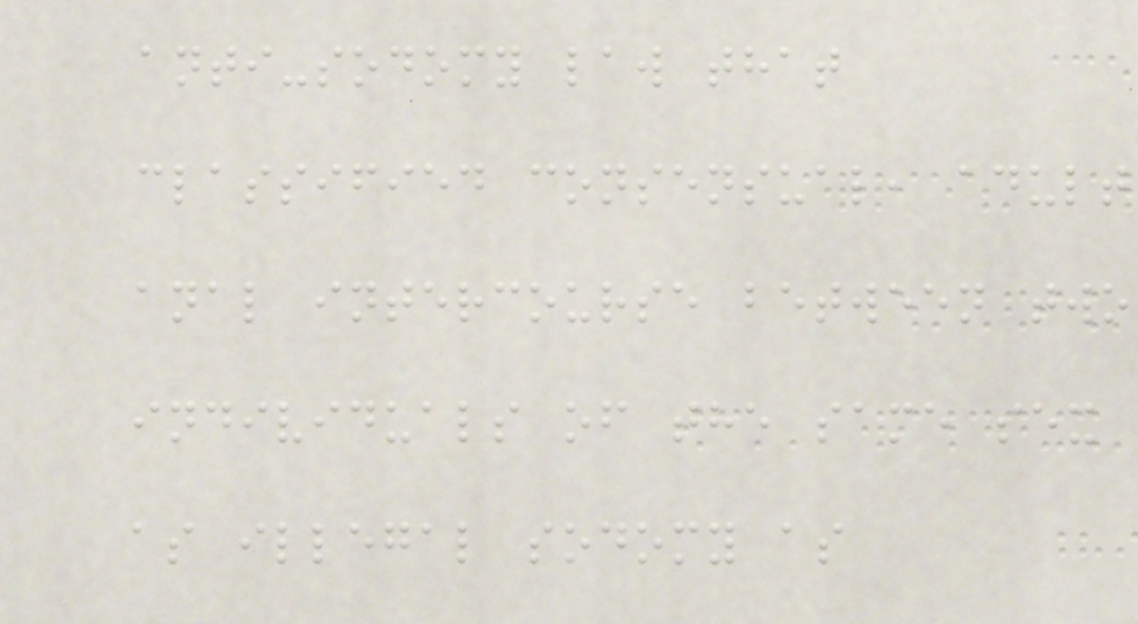anti-sodomy law that
classified consensual, adult
anal intercourse between two
individuals of the same sex
as illegal sodomy as
